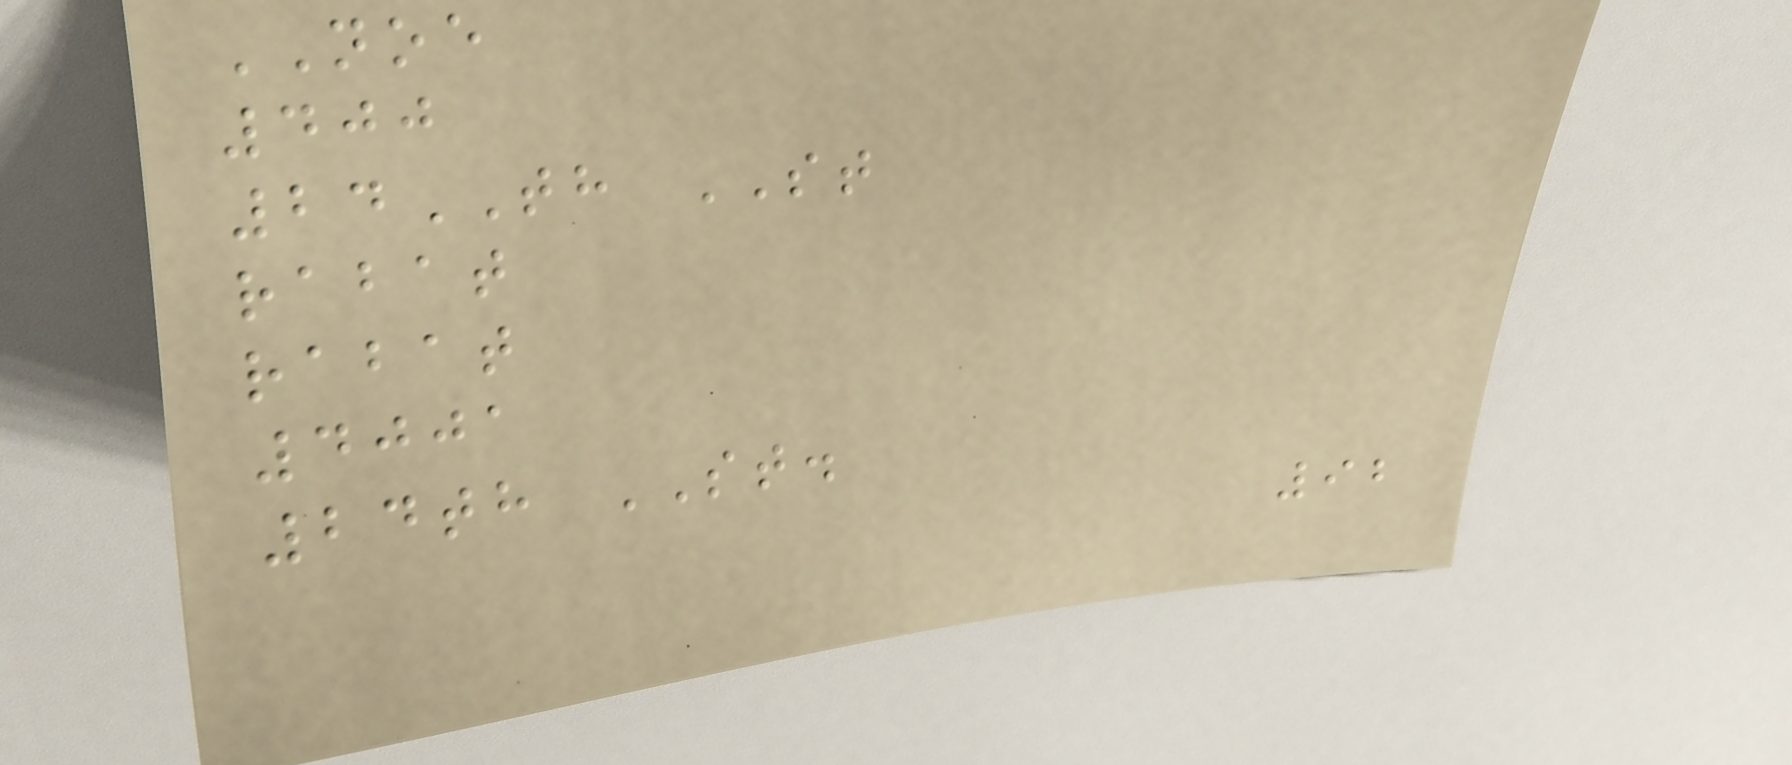NOE
400
24TH ST
rabat
rabat
4001
24th ST.
92
